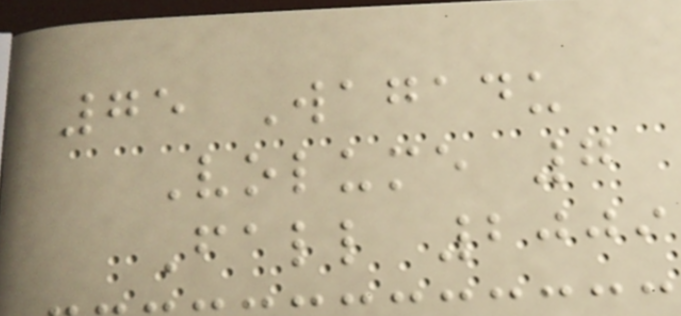75 Wagadu
Volume 7
Fall 2009
